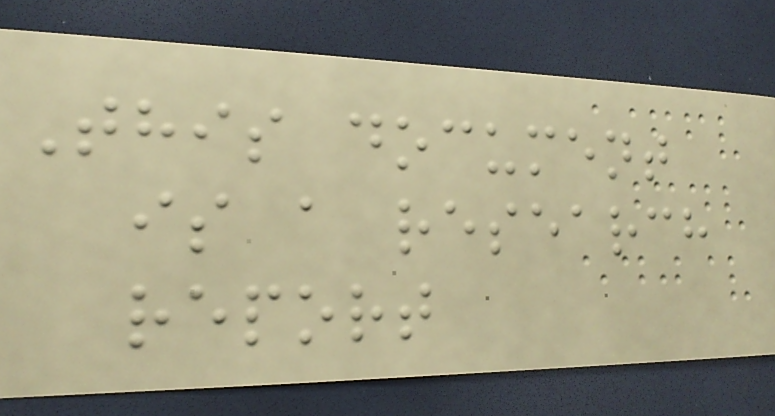This document
is a research
report
